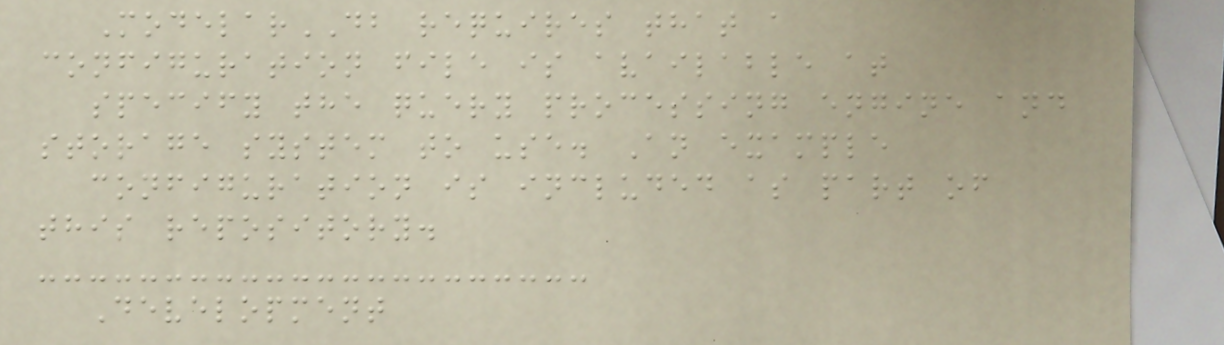ModelarDB requires that a
configuration file is available at
specify the query processing engine and
storage system to use. An example
configuration is included as part of
this repository.
Development
